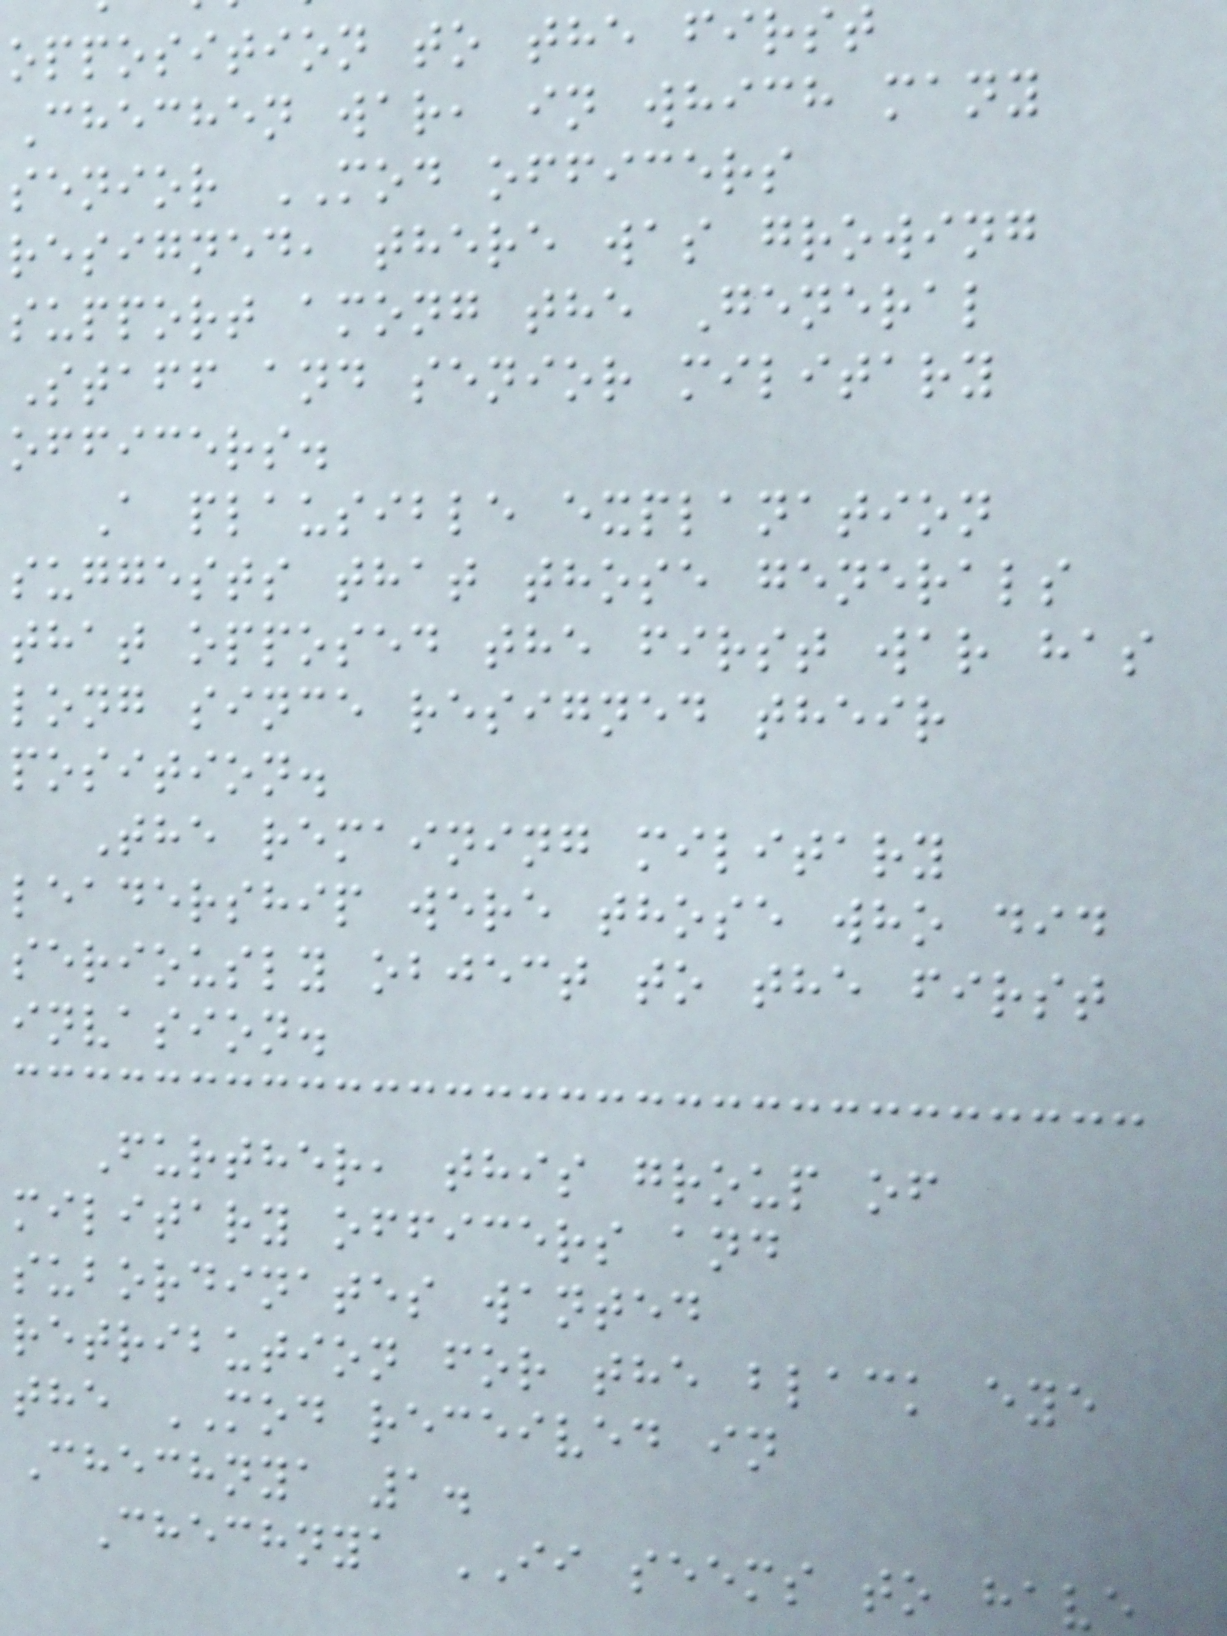opposition to the first
Chechen war, in which many
senior MOD officers
resigned, there was growing
support among the General
Staff and senior military
officers.
A plausible explanation
suggests that those generals
that opposed the first war has
long since resigned their
position.
The remaining military
leadership were those who did
seriously object to the first
invasion.
Further, this group of
military officers and
subordinates wanted
retribution for the black eye
the MOD received in
Chechnya 1.
Chechnya II seems to have
